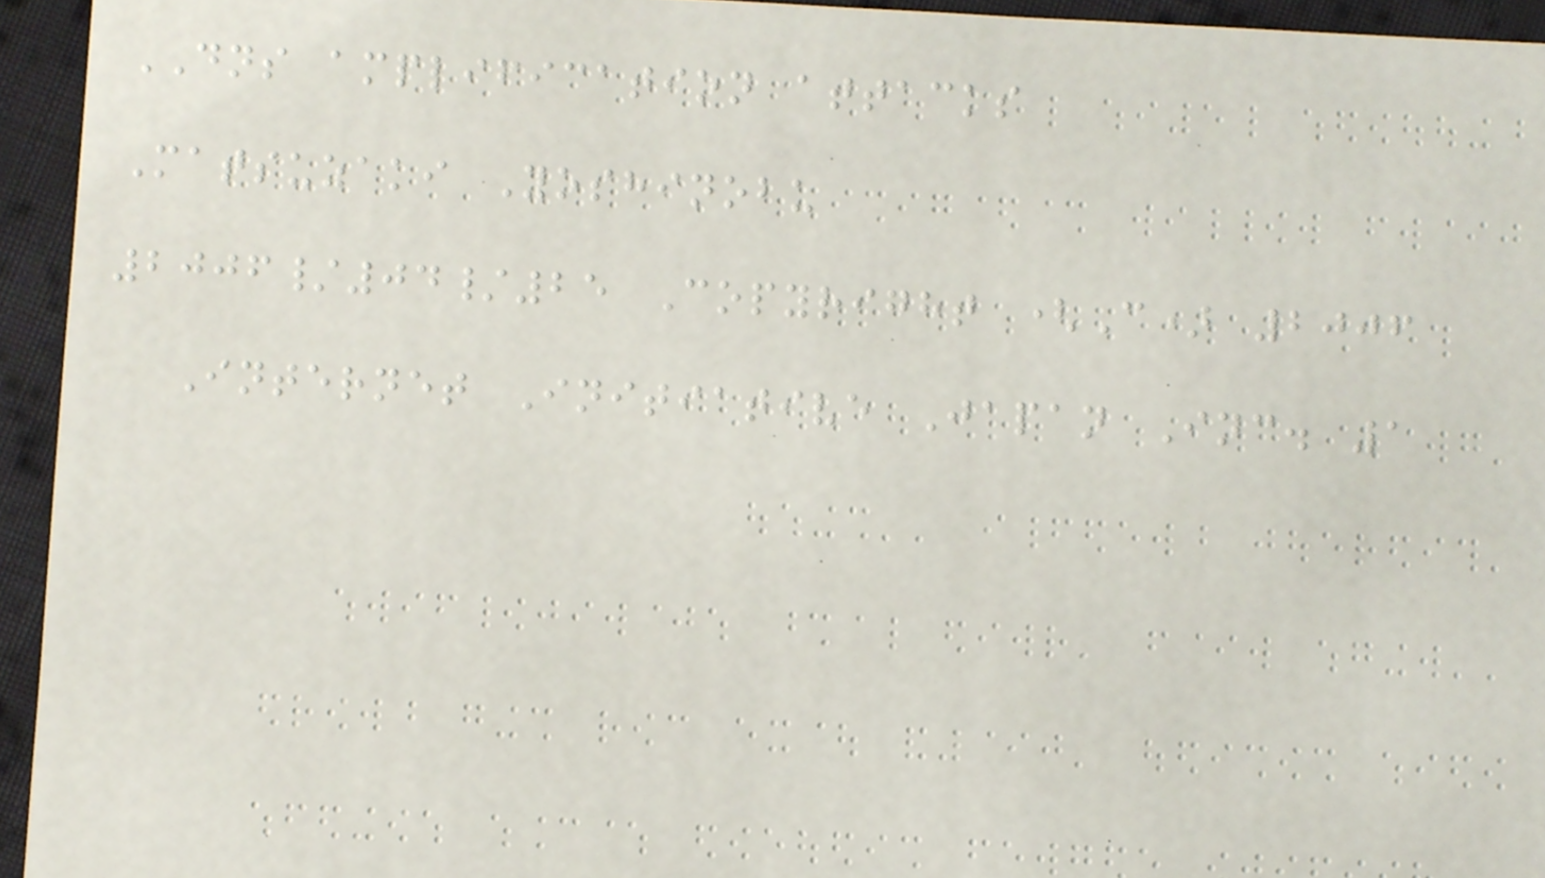DNS amplification attacks
Matsuzaki Yoshinobu
2006/04/25 Copyright (C) 2006
Internet Initiative Japan Inc. 1
